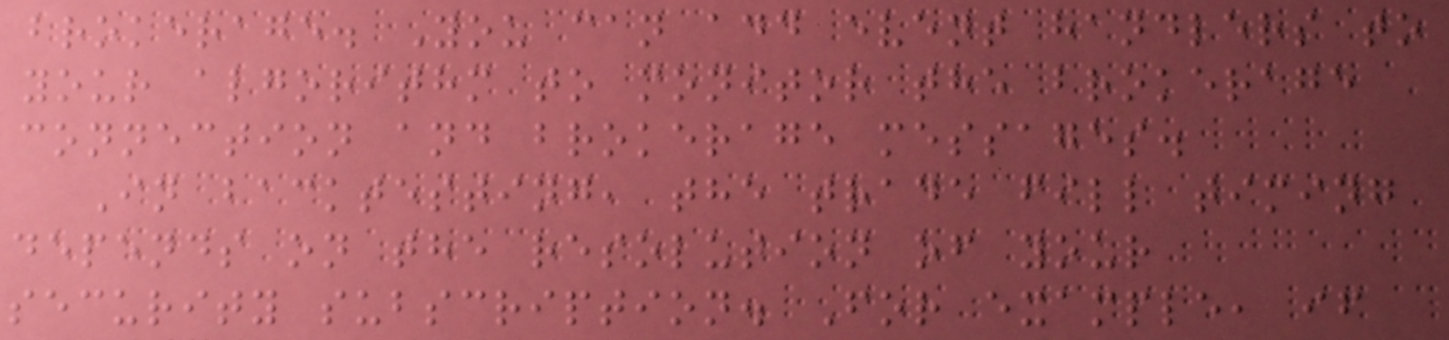brokerage. You can add event handlers to
your algorithm to monitor the brokerage
connection and brokerage messages.
In backtesting, the trade fill timing
depends on the resolution of your
security subscription. For example, if
